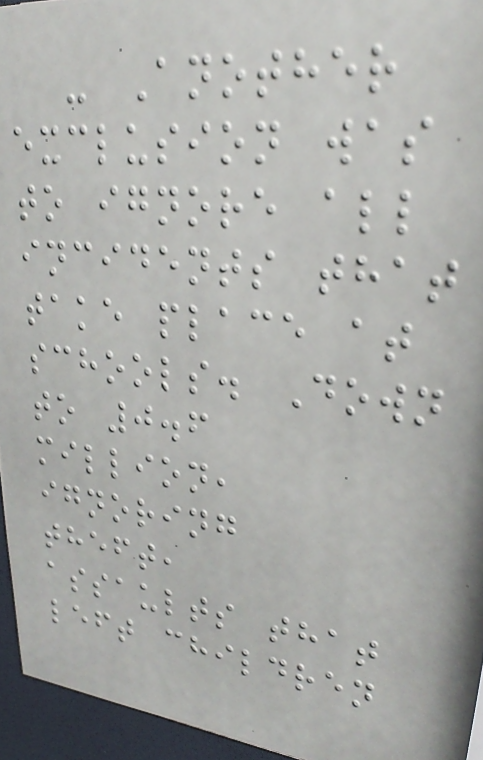- Another
exclusion was
to ignore all
incidents that
take place at
schools. Down
to 0.6
million,
ignoring
theft,
assaults that
left children
